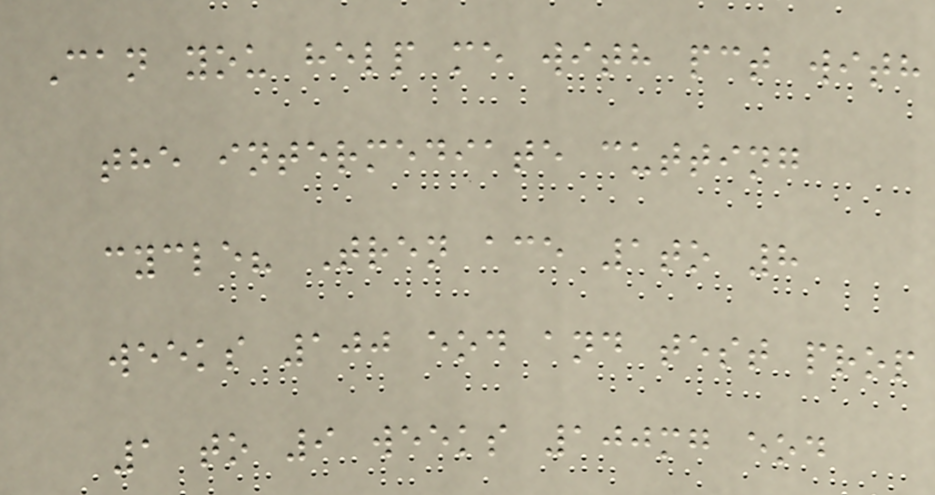Can you help me with pct with
the intermediate cutting
cycle? Tren ace 1to 8
weeks 100 eod and test prop
1 to 9 weeks 100mg eod
